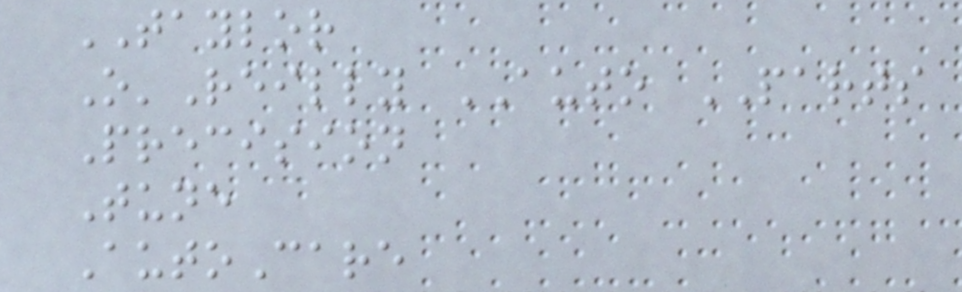TAYLOR
O'Reilly AUTO PARTS
Precision
Tune
AutoCare
